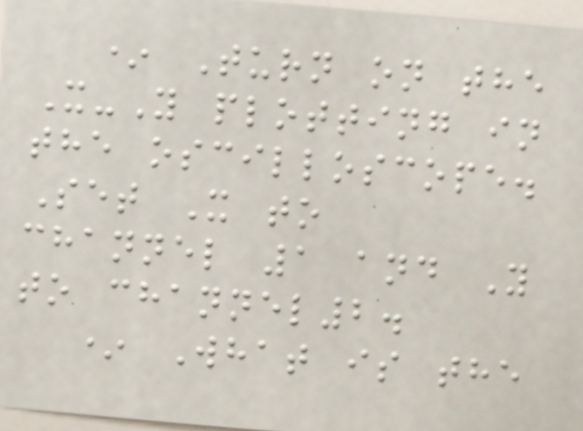* Turn on the
X-Y plotting in
the oscilloscope.
Set X to
channel 1 and Y
to channel2.
* What is the
